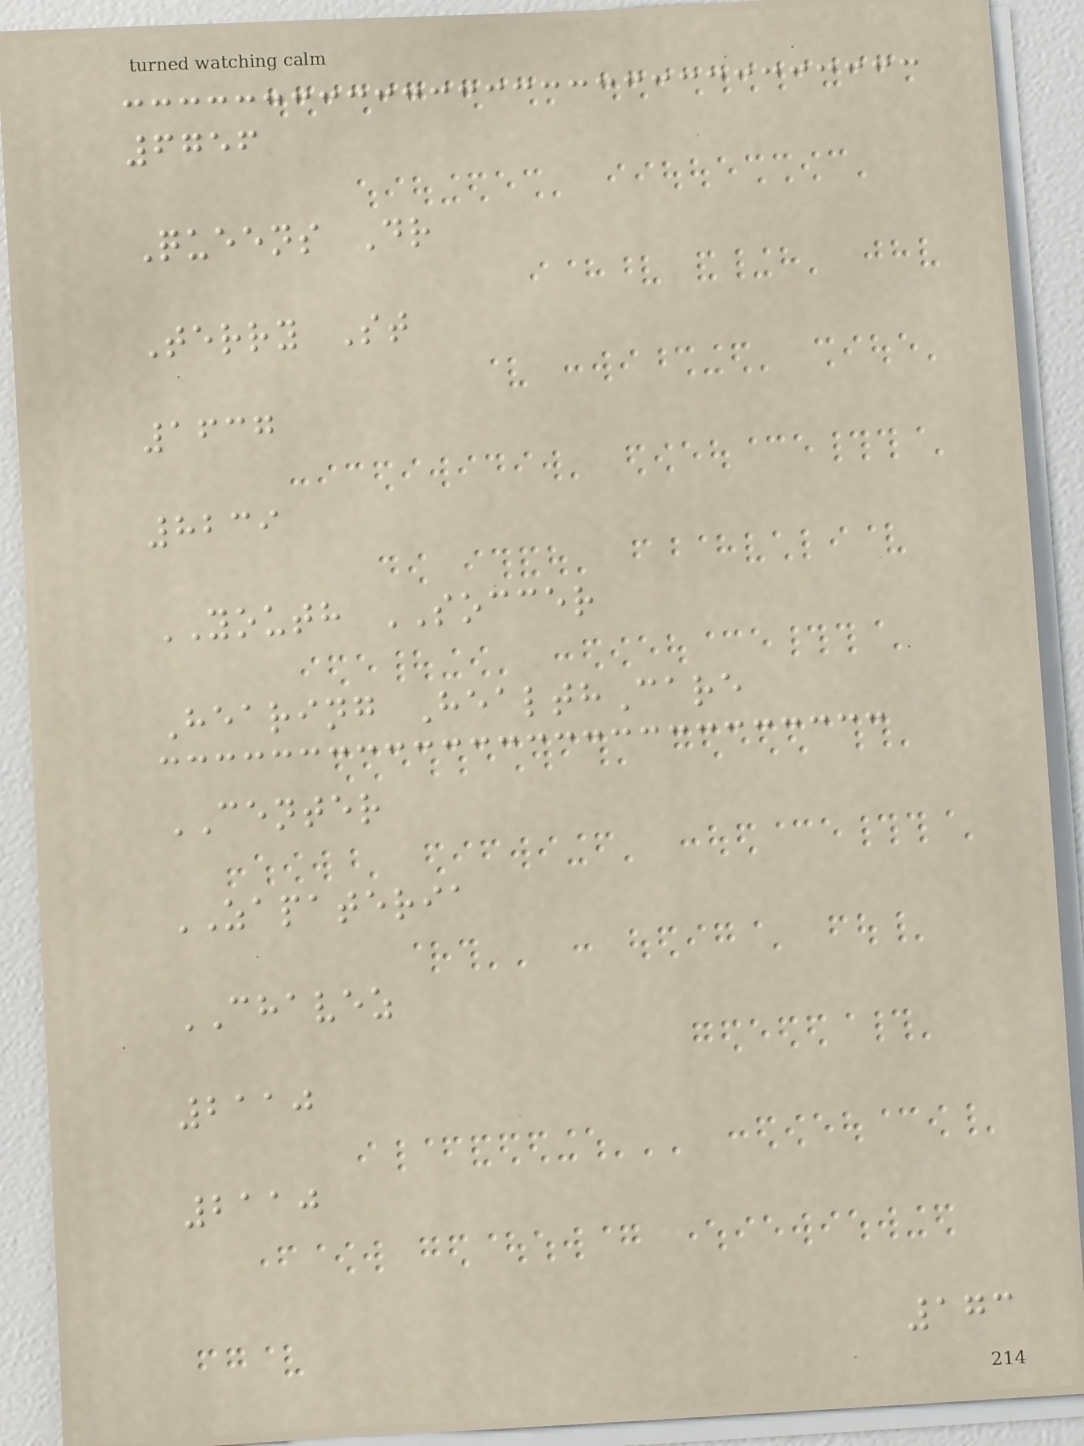6756
Queens Dr
Terry St
1637
8239
YOUTH SOCCER
Hearing HealthCare
CENTER
ZAPATERIA
CHAVEZ
2110
2110
173
